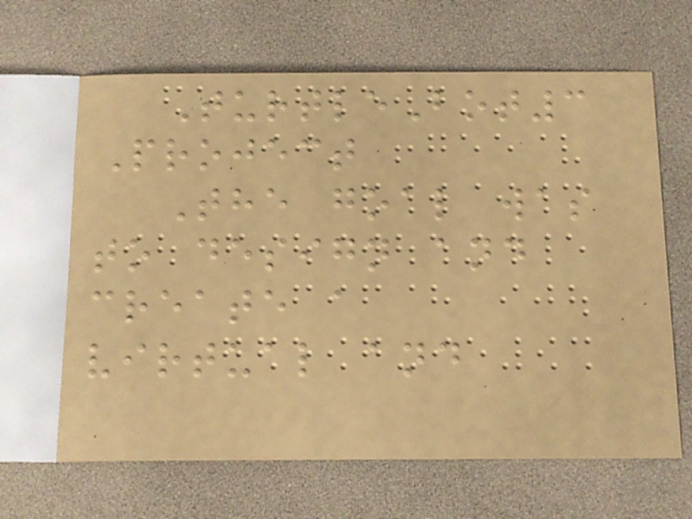TurtleBot3
Project
The goal was
to design and
create a
virtual and
